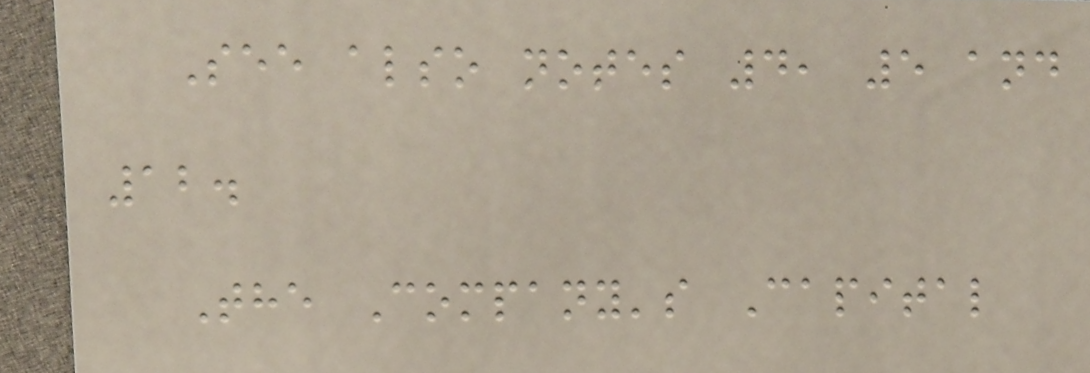See also notes 4, 5 and
12.
The Company's Capital
